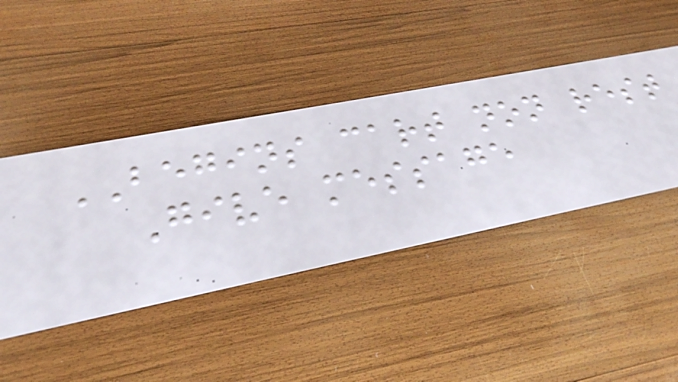BEGINS cart non rest
Give message
